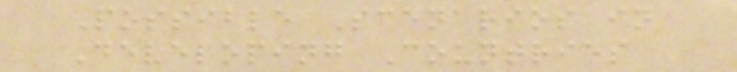Possible Scenarios in
Developing Countries
